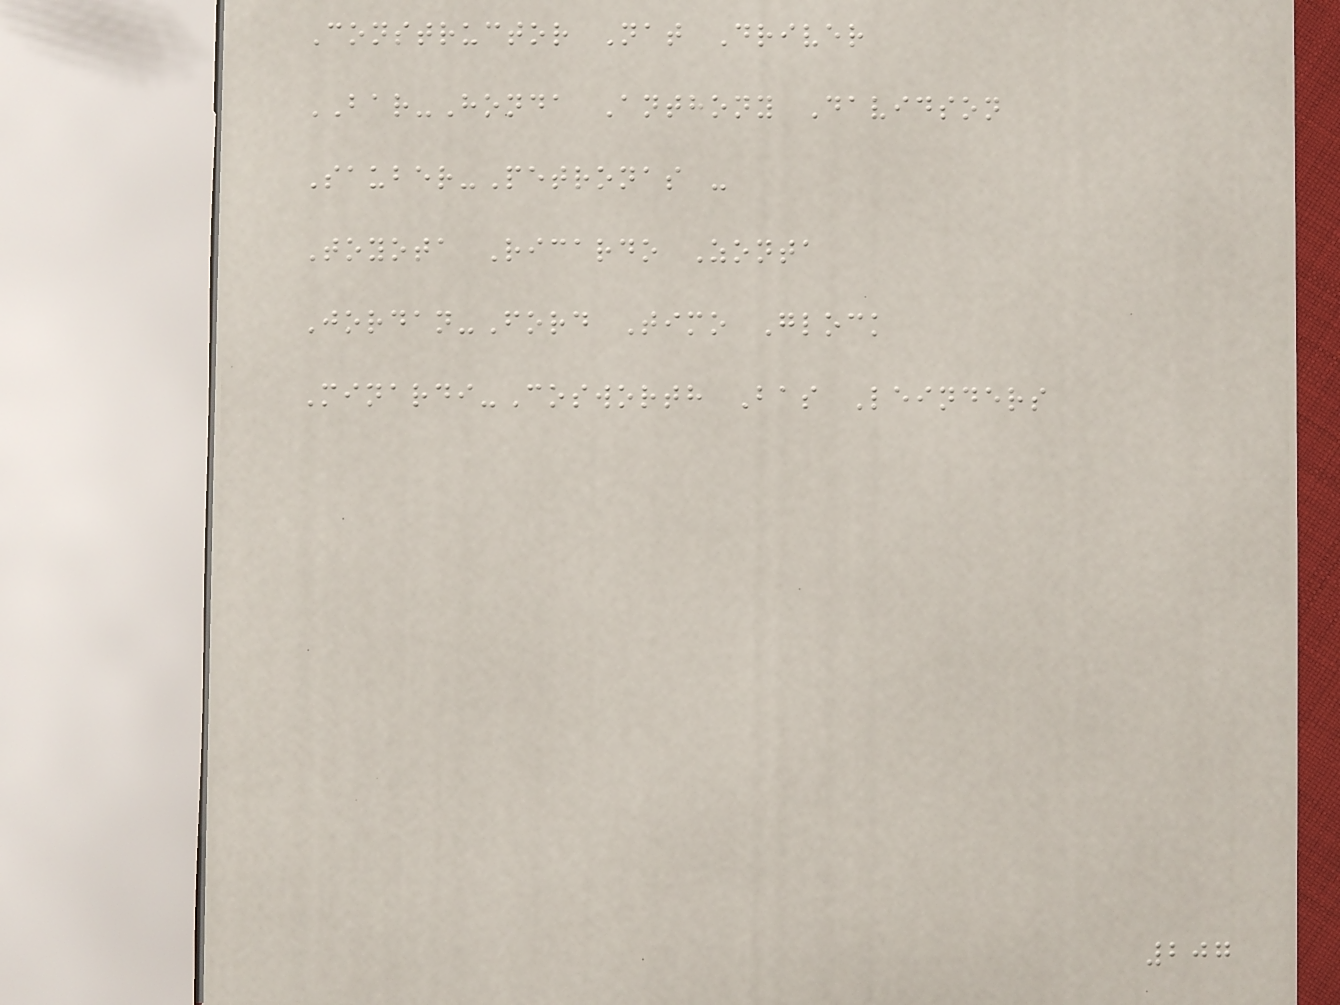Constructor Nat Driver
BAR-Honda Anthony Davidson
Sauber-Petronas -
Toyota Ricardo Zonta
Jordan-Ford Timo Glock
Minardi-Cosworth Bas Leinders
207
